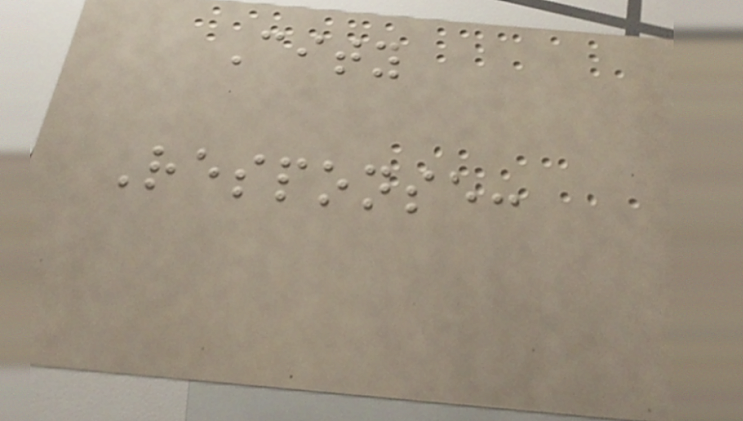City
Response:
